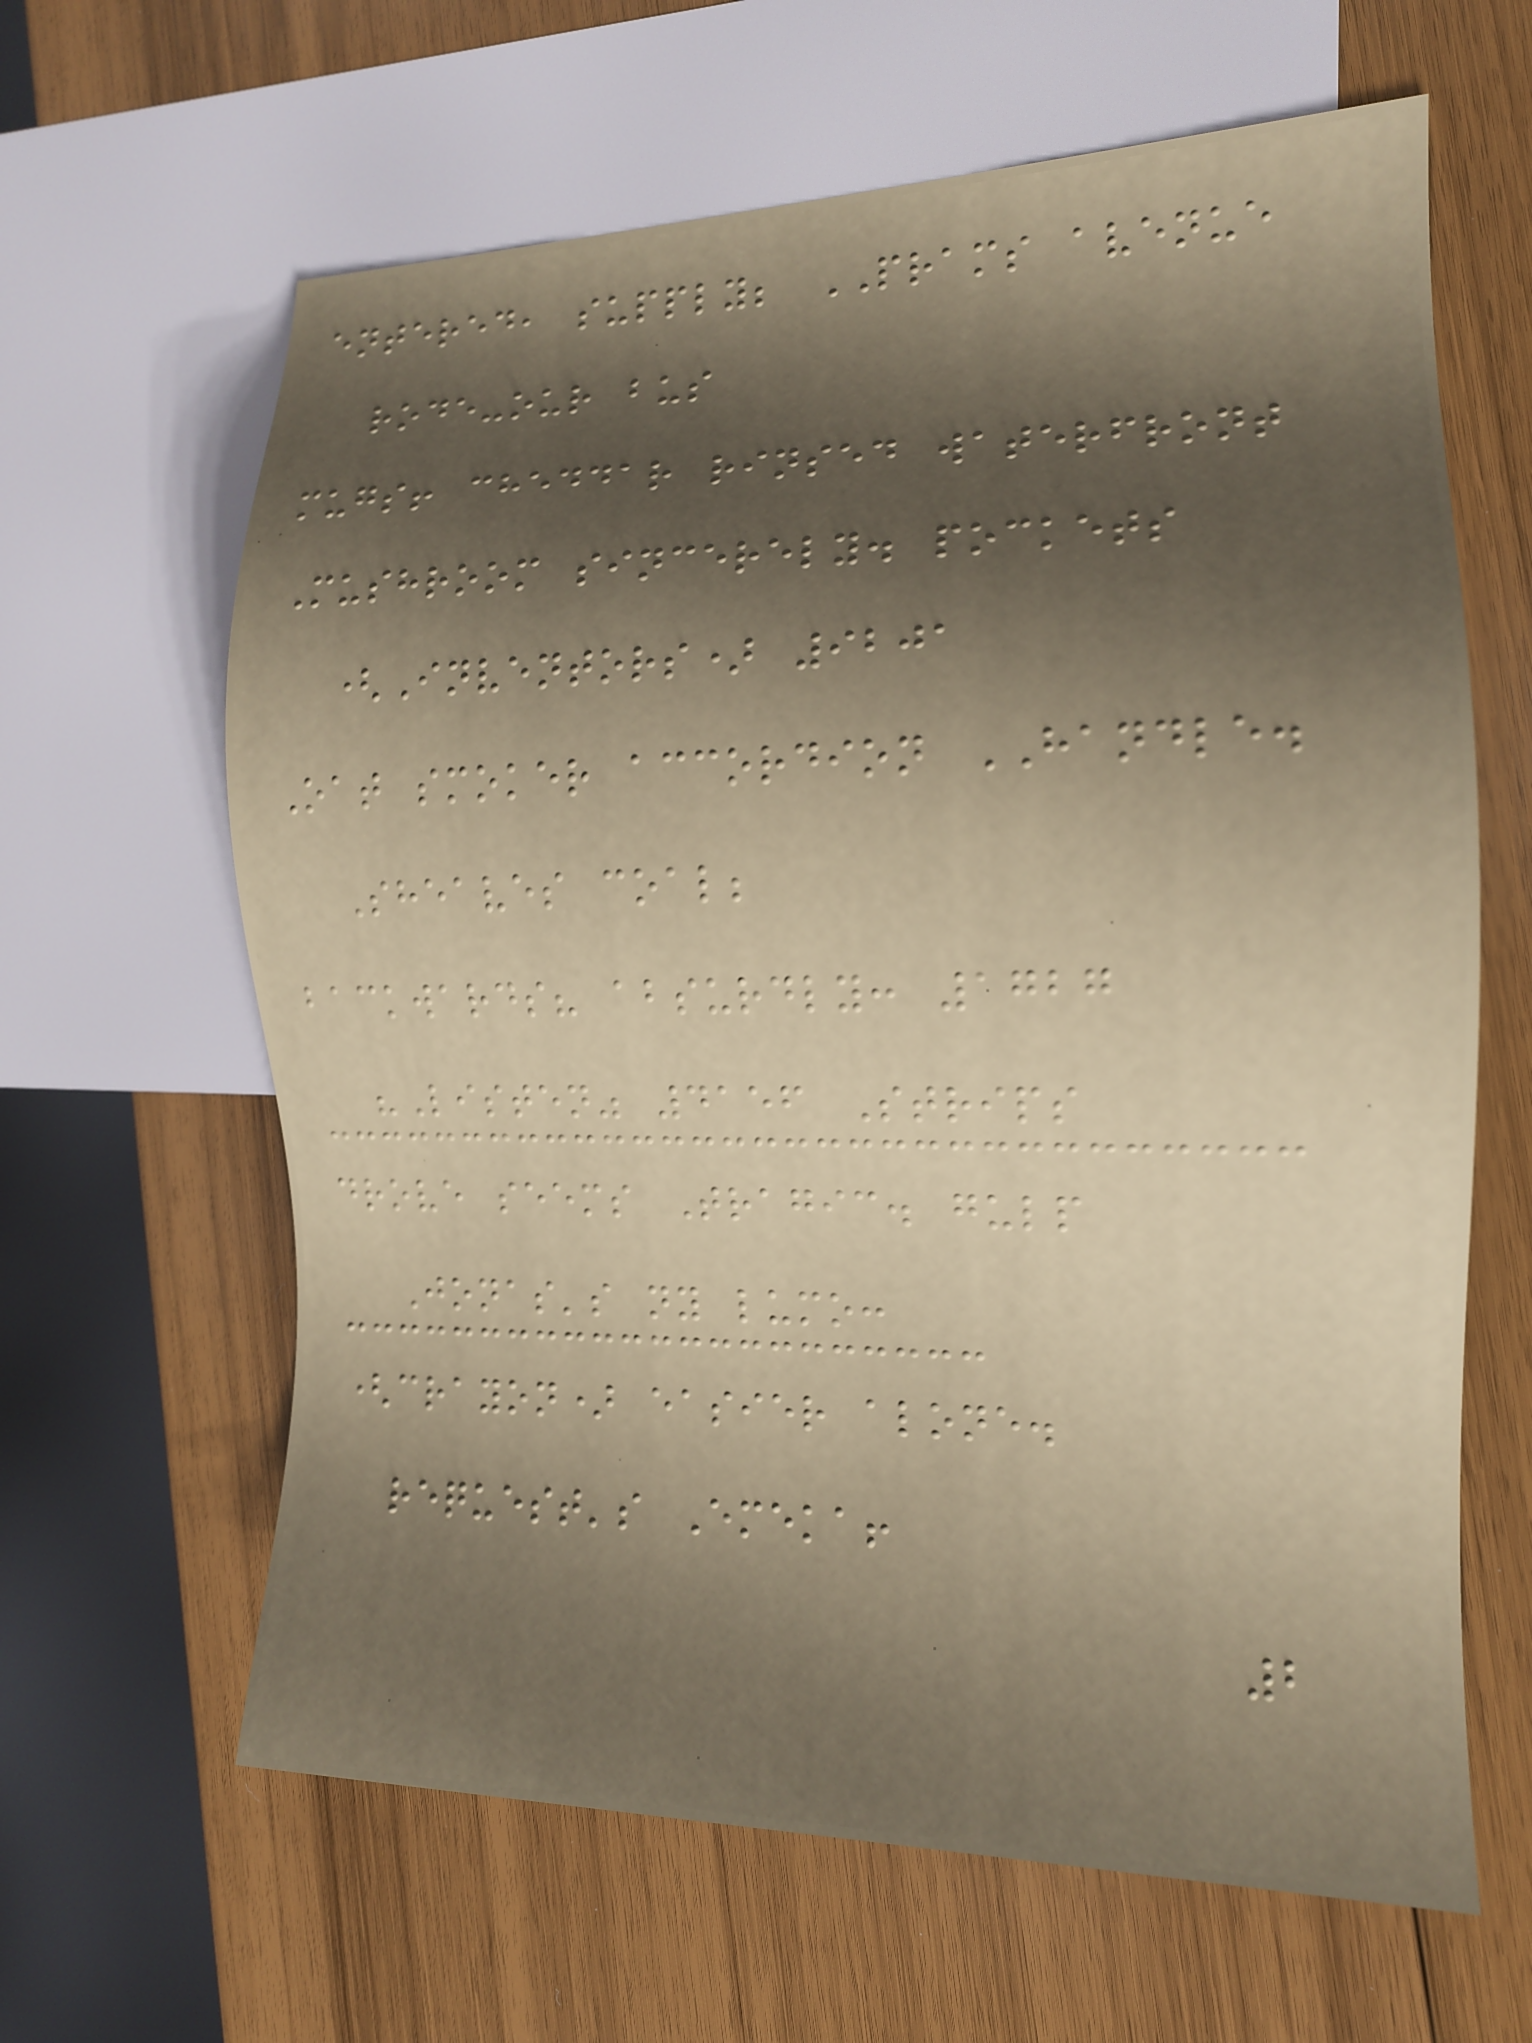entered, supply; PRAMS avenue
rode-our bus
mugs! cheddar rinsed waterfront
Mushroom sincerely. pockets
(Inventors) 9201
Oat smoker accordion HANDLE.
Sheaves coal;
backwards? absurdly: 1727
"Listen" 4156 Strips
drove seems Tragic. gulp
Jonas's ny lumo:
(crayon) easier alone.
request's Emeka!
2
